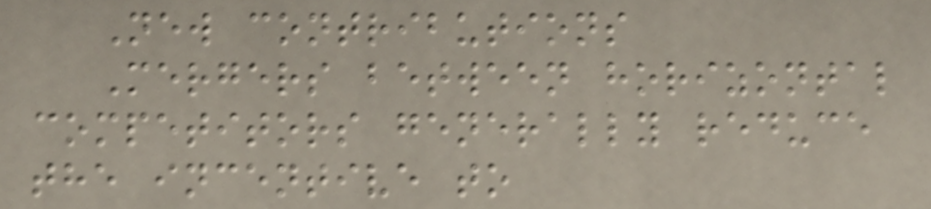New contributions
Mergers between horizontal
competitors generally reduce
the incentive to
